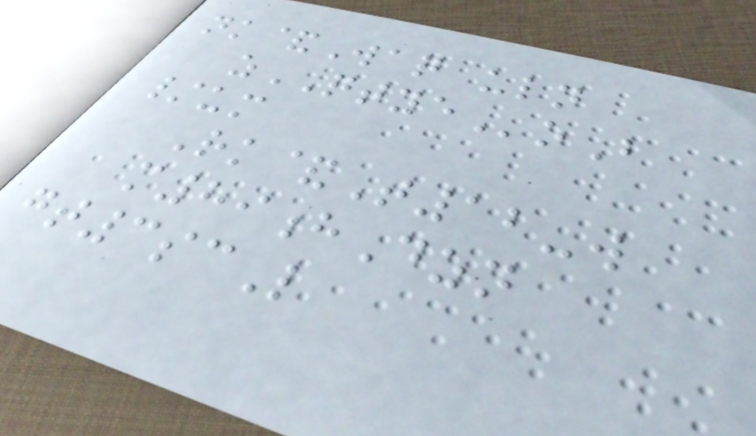nk&Waq uln
zQTYEoB
/um
Rk&T12-w
m89hDzn
gt3scL
